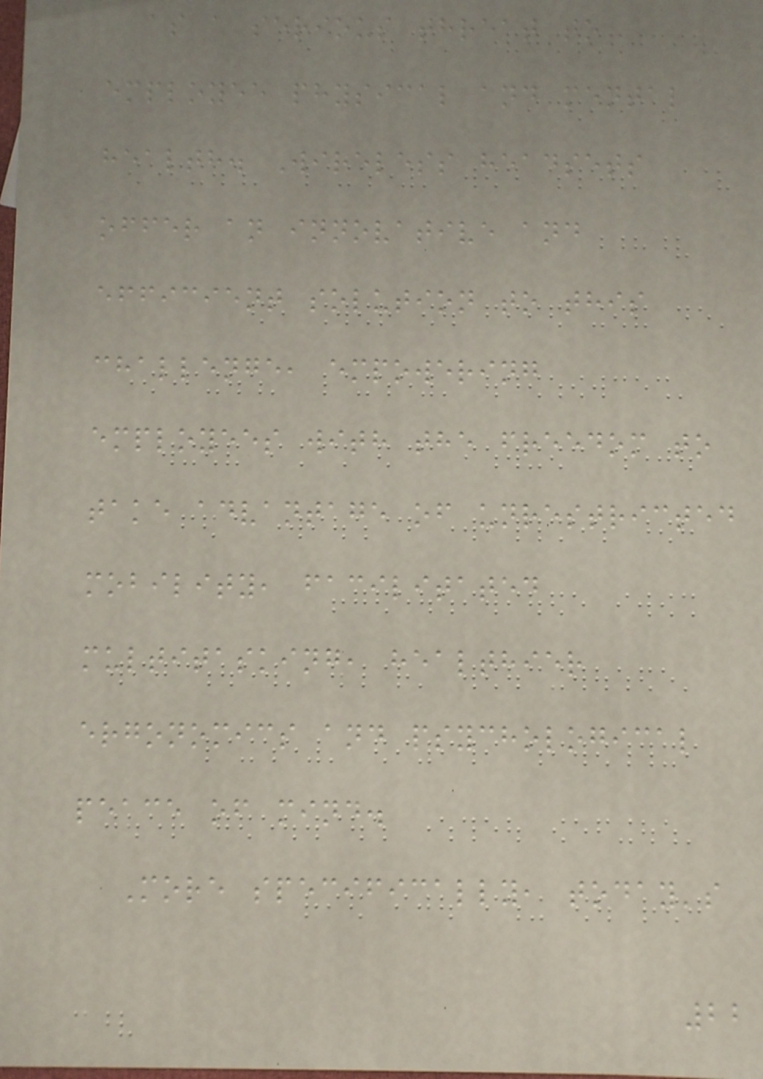as a serious threat to
employee physical and mental
health. Wireless headsets
offer an innovative and
efficient solution to this
challenge, empowering
employees with the freedom to
take advantage of unrestricted
mobility, facilitated
multitasking, healthier
ergonomics and psychological
peace of mind.
More specifically, today's
22
